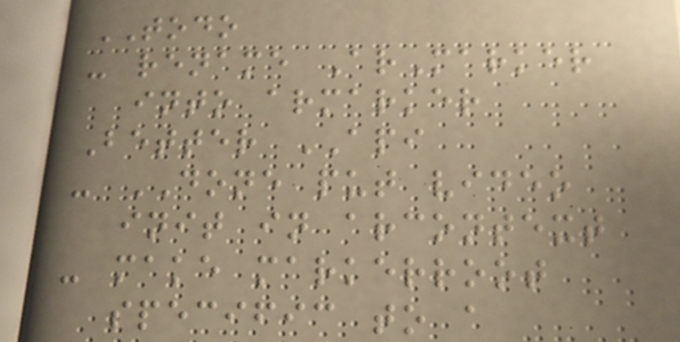TODO
- rename ArMarker
into armarker
Better API
- DONE put video
init in arcontext
- make markerroot
specific to a
